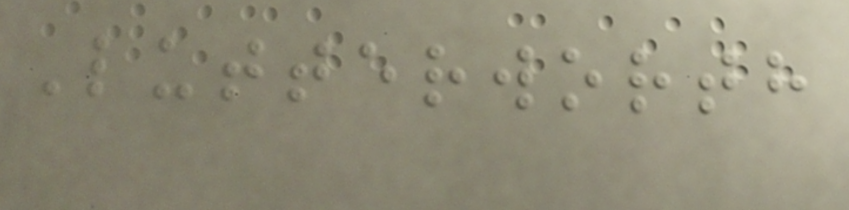Lutterworth
